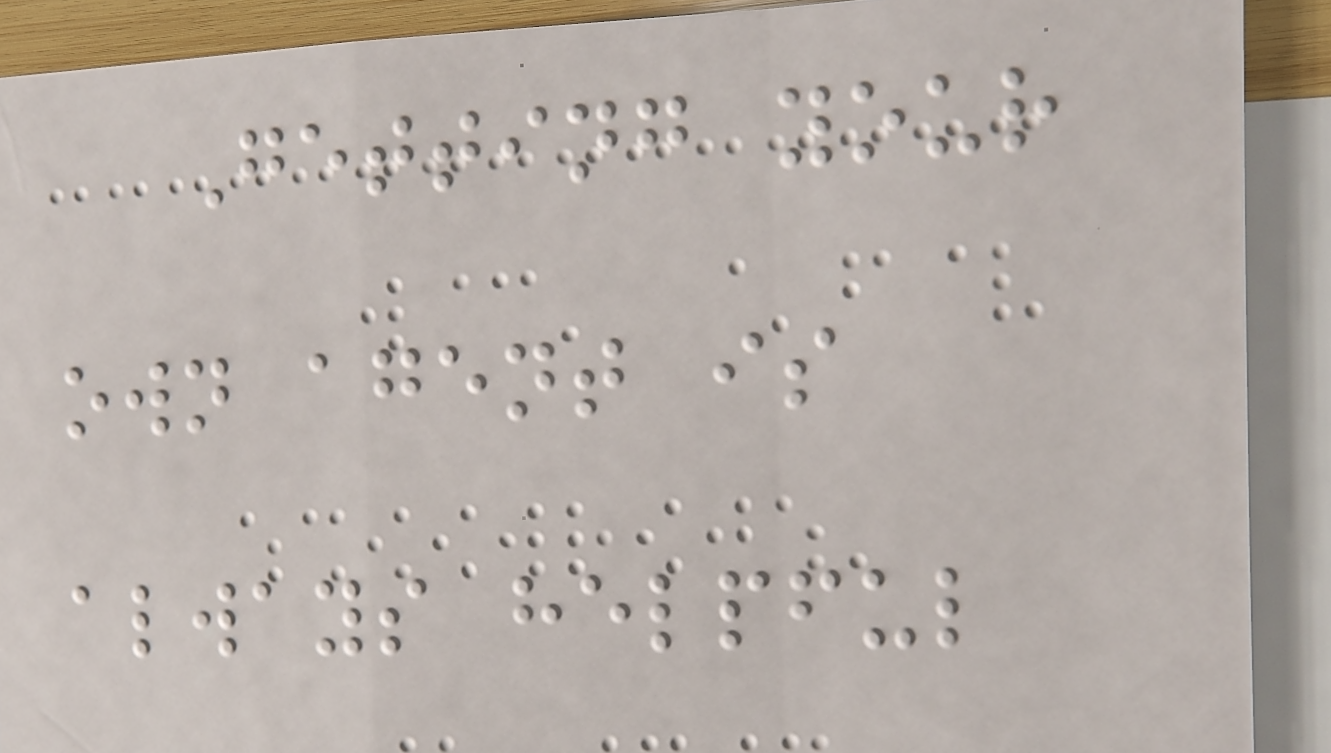Getting your
own agent is
always helpful
